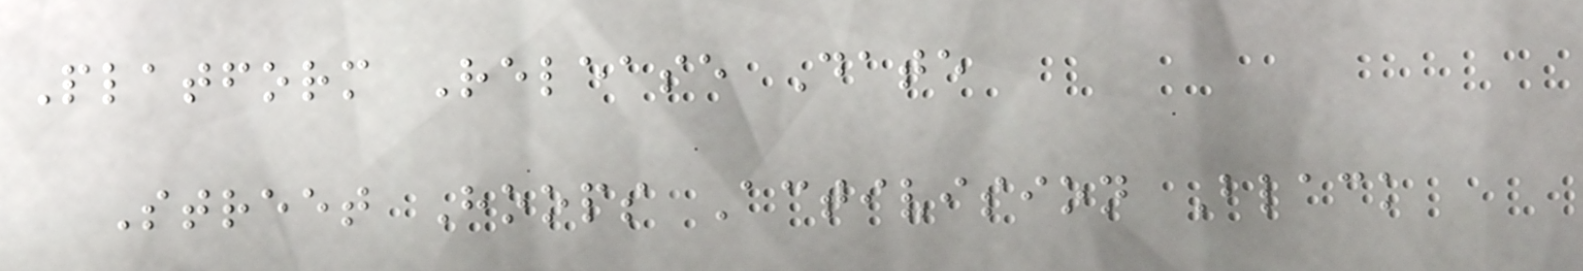Platform Release Date
Street Hoops Activision Black
